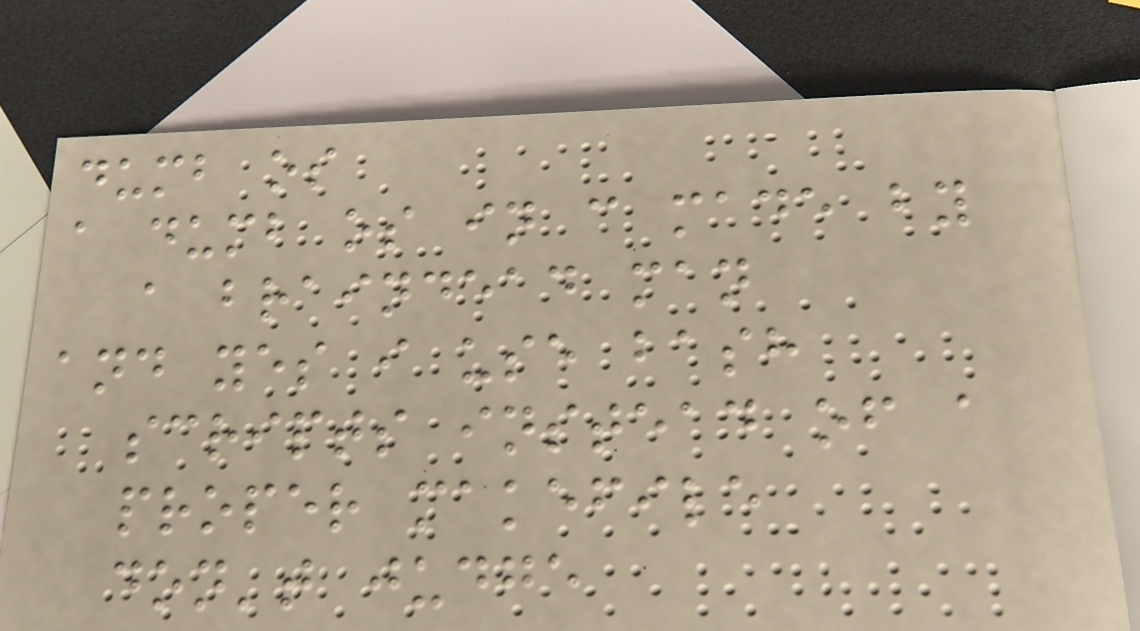dumb os
a dumb os in c made by
a braindead man
and yes i use bash
scripts instead of a
proper makefile
don't judge
